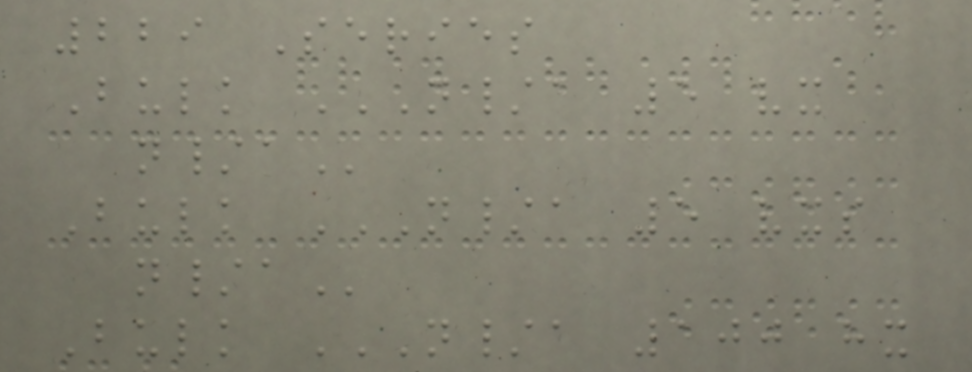229 Series
Bulk N/A 5 VX
N/A
Bulk N/A 5 VXS
N/A
Bulk N/A 100 HX
